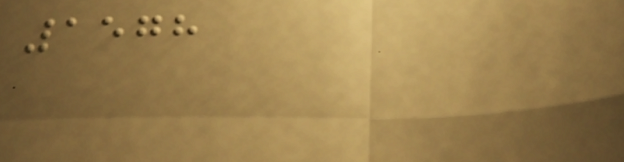1578
